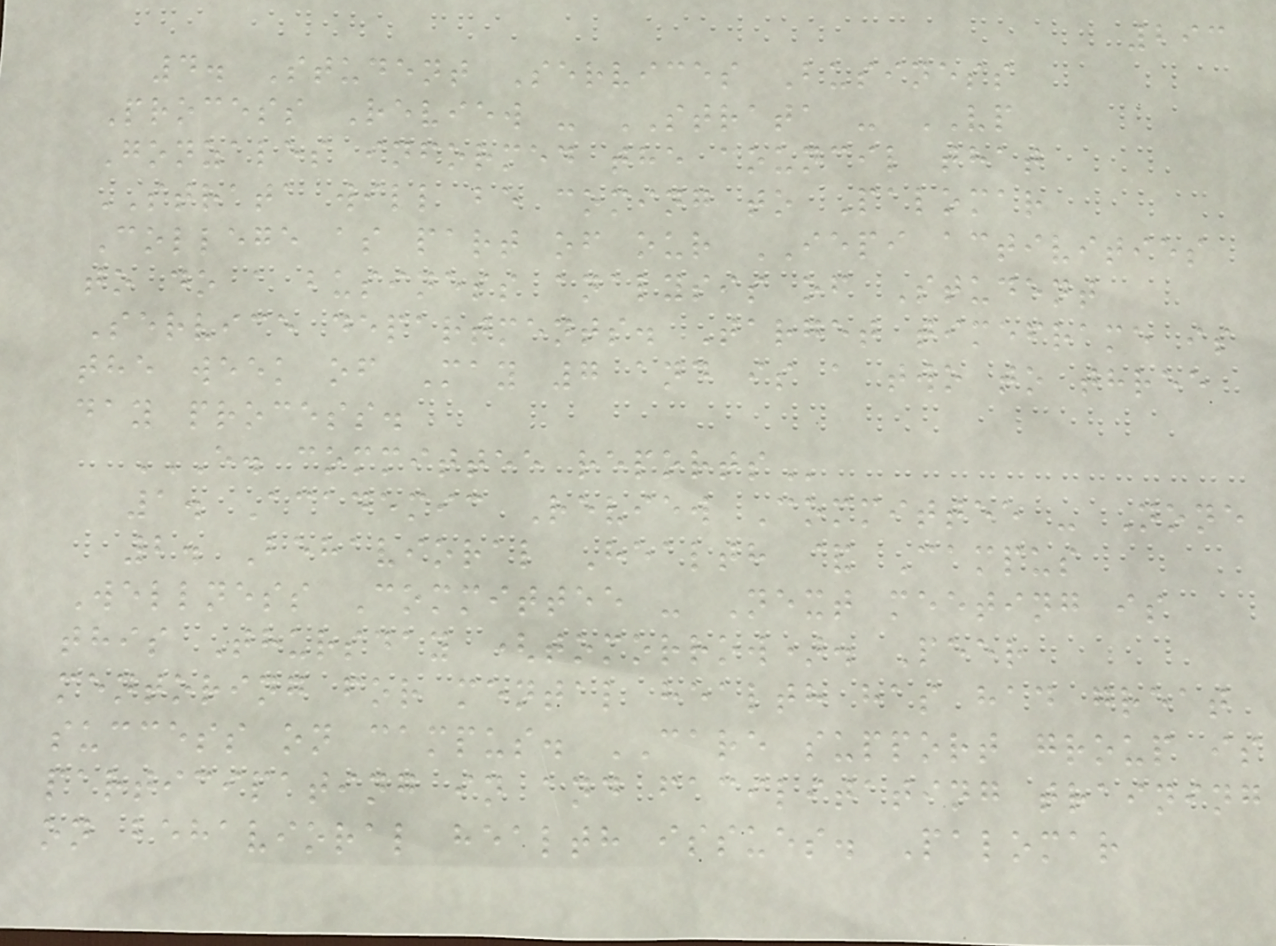293
4. Student Services Business
Process Review - STRATA - VP
Gonzales informed the council that
STRATA will be coming to Palomar
College as part of our IEPI activities
to do a business analysis of Student
Service departments. Target timeframe is
the week of May 7 and is a two to three
day process.
E. COMMITTEE REPORTS
1. Academic Review Committee - None
2. Behavioral Health & Campus
Wellness Committee - Next meeting is
this Thursday (tomorrow). Peer
mentoring for mental health has had great
success on campus. CARE support group is
participating in and facilitating training
on behavioral health issues. Palomar
